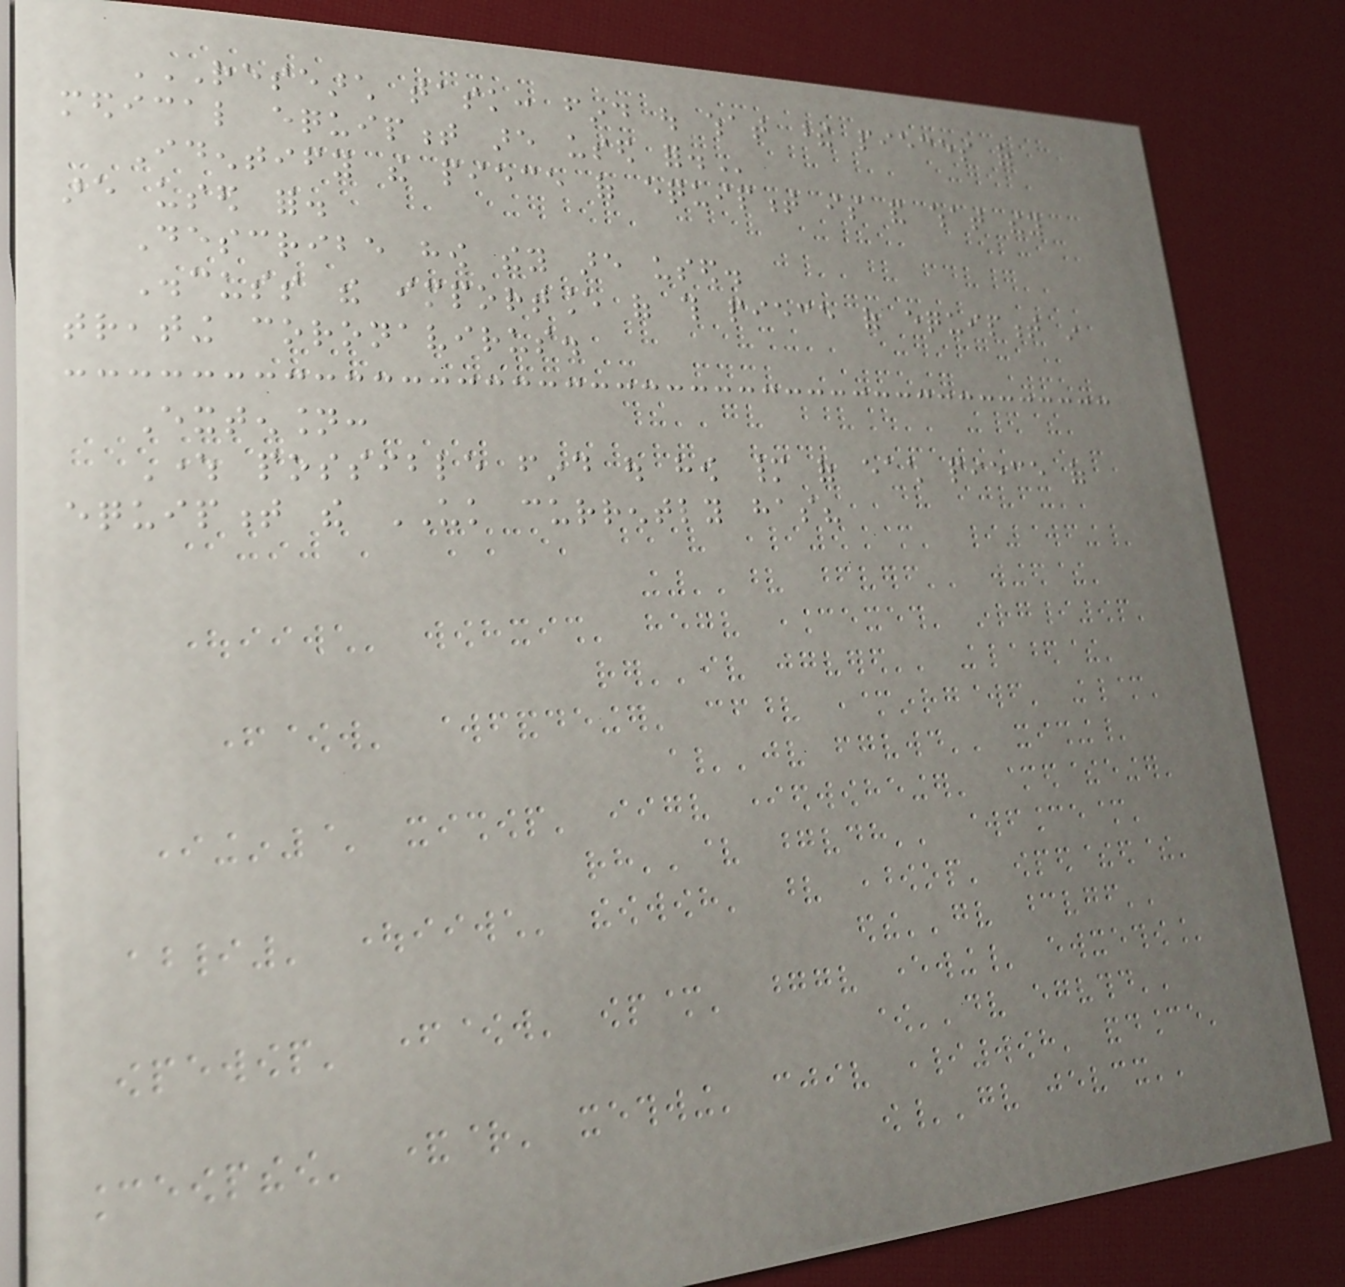RESEARCH TASK: FIND OUT WHAT THESE PIECES OF
MEDICAL EQUIPMENT ARE USED FOR.
Identify the piece of equipment is and what they
are used for.
Describe how they are used.
Discuss the importance of this piece of equipment in
treating coronavirus.
Extension:
Where possible find out how many of each piece of
equipment the UK currently has?
